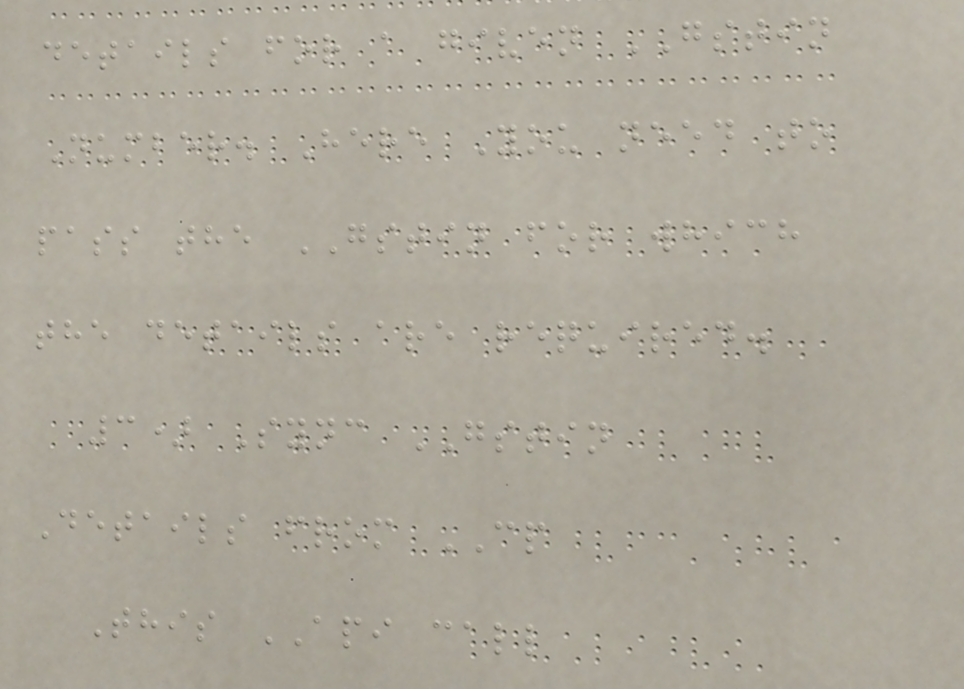details for a given GSTIN
Number. Here You need to
pass the GSTIN for which
the details are required.
3) Sync GSTIN
Details from CP
This API call
